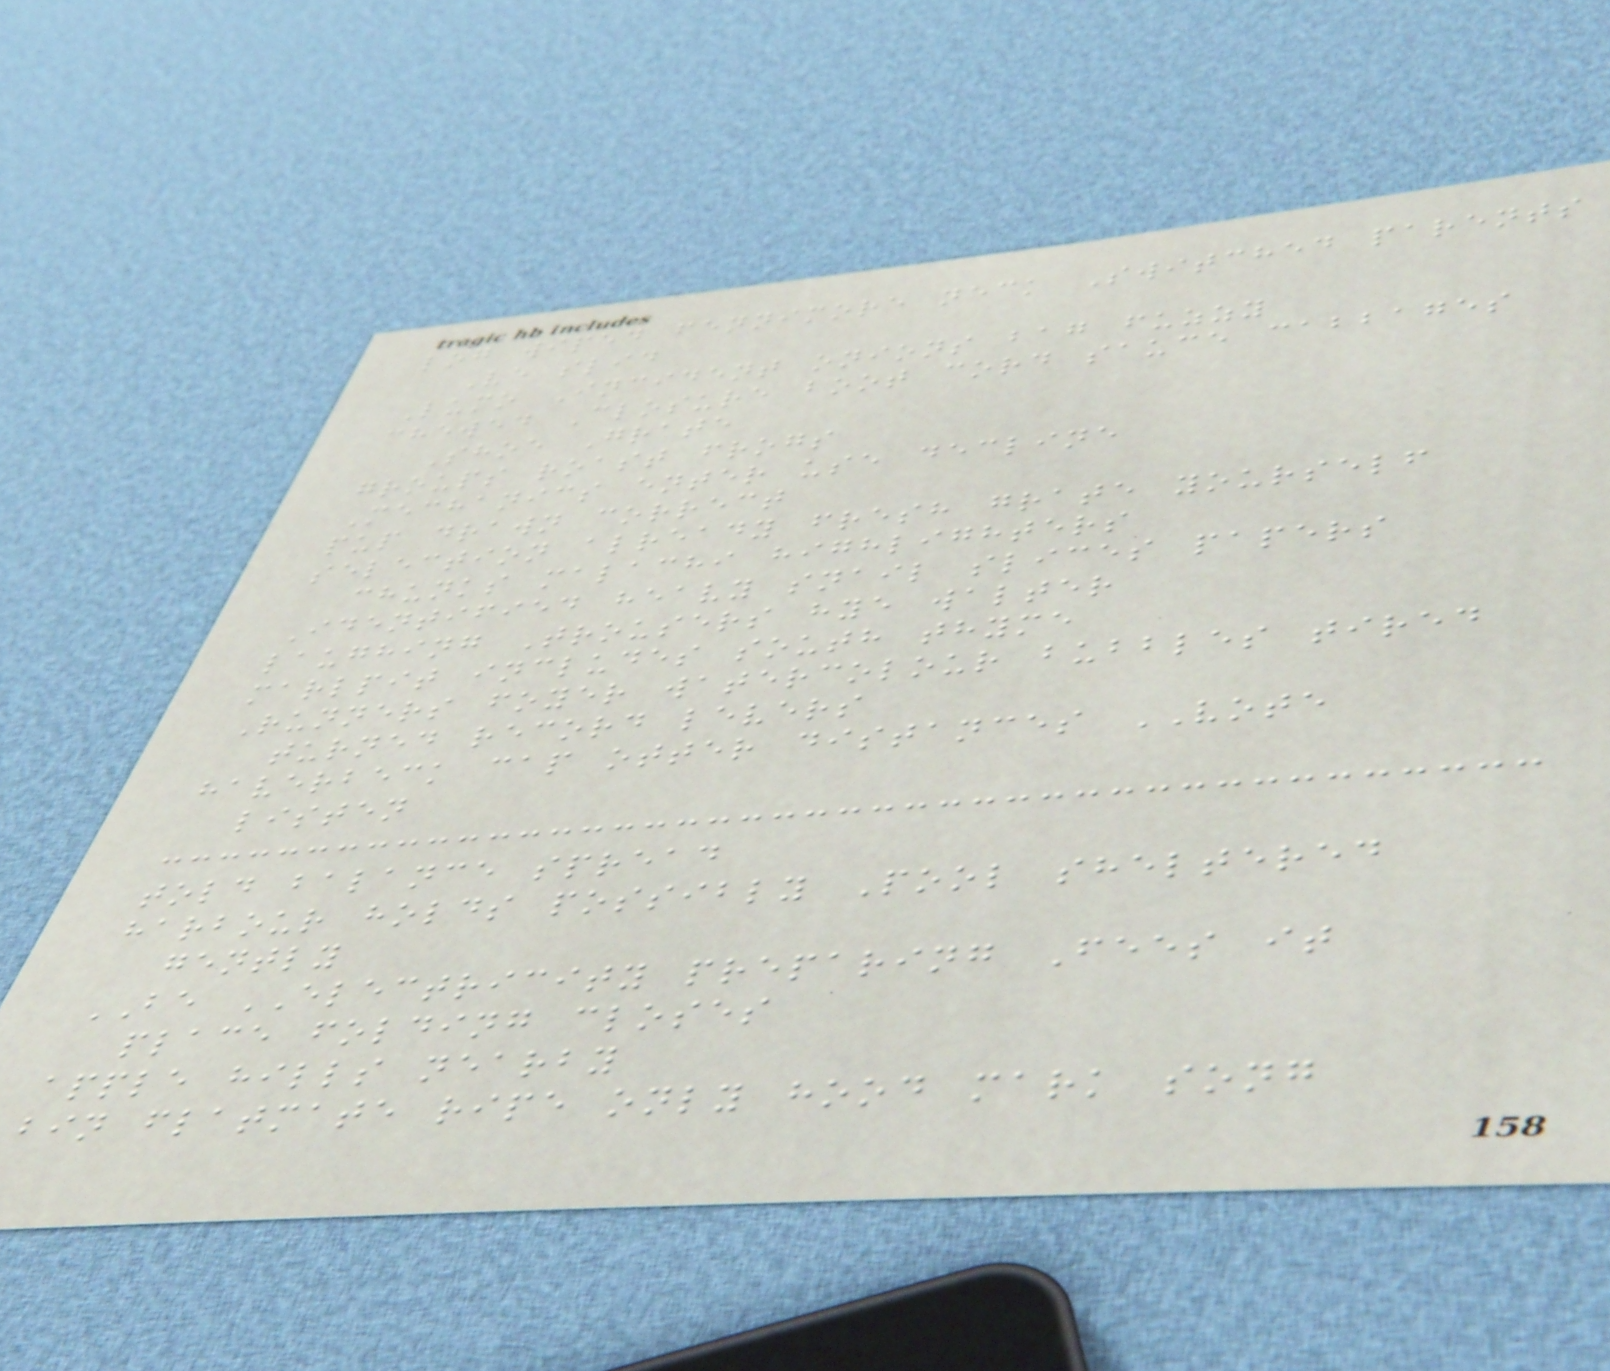log wiped fennimore neck Switched parents
Ve slid
Lumo Incident onions bag fuzzy
chewed Closure boot cord sauce cabbages
Shoe Grate
groups roast frogs
Mechanics enter use decline
pup drawn correct
selection already fresh grate yourself
chunks malachi highlighters
Identified heavy snail slices papers
laughing Trousers hye walter
marlpit includes south thyme
Runners foyer watercolour bubbles tired
turned record levers
haverbeck cap otter distances VOTE
listen
told balance spread
harbour holds possibly Pool sheltered
gently
BE ELECTRICITY preparing Fees it
place folding closes
apple hills nearby
bin flatmate ripe only hood mark song
